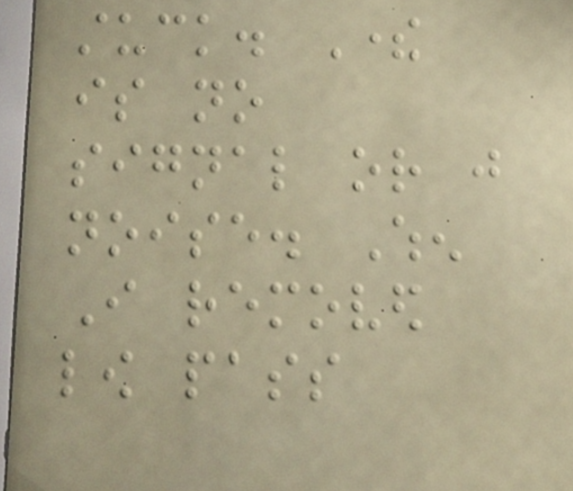stuck. There
is no
signal or just
noise. When
I removed
low pass
